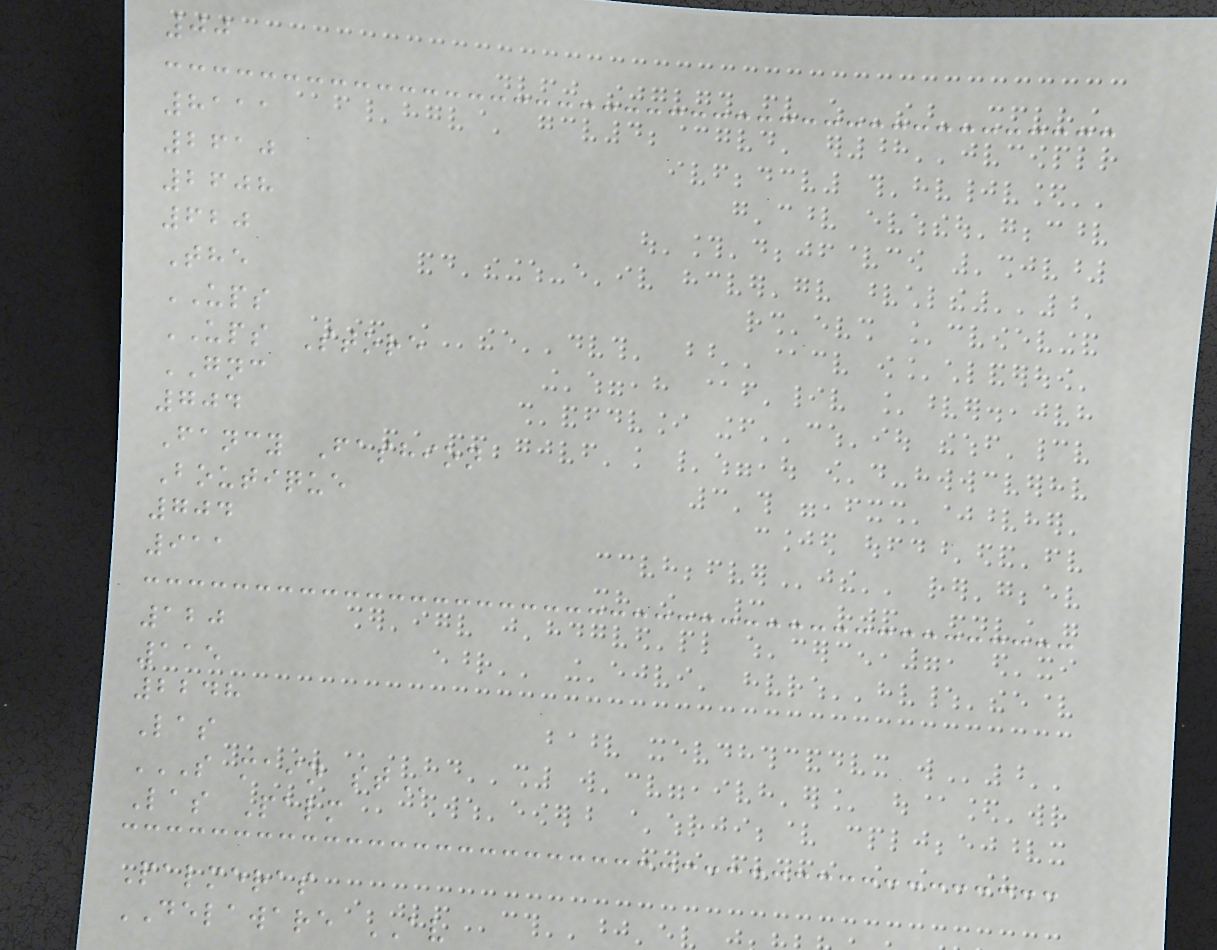00
8111
2610
2608
620
The
UPS
UPS Store
GNC
704
Fancy Fashion
Boutique
704
911
120
115
2248
Las
S MAIN ST
Las Palm
Palmeras
DELAWARE AV
